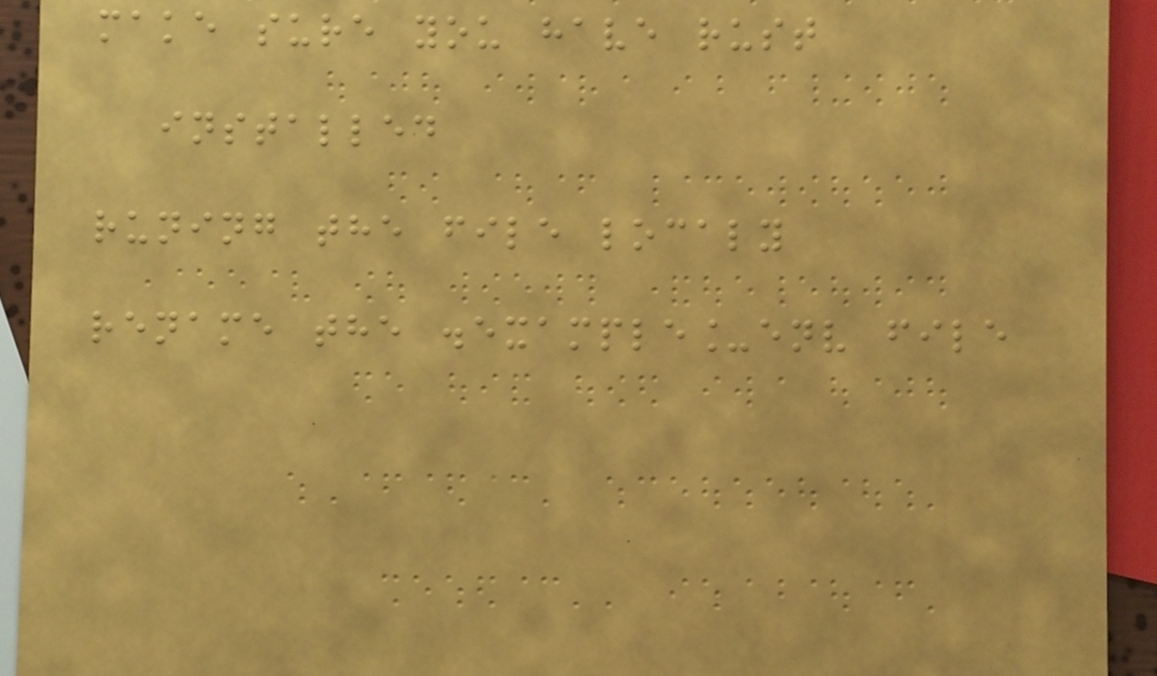make sure you have rust
installed
runing the file localy
rename the .example_env file
